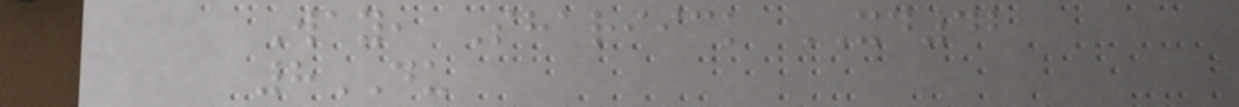Way, Shariick XD42
8DU
